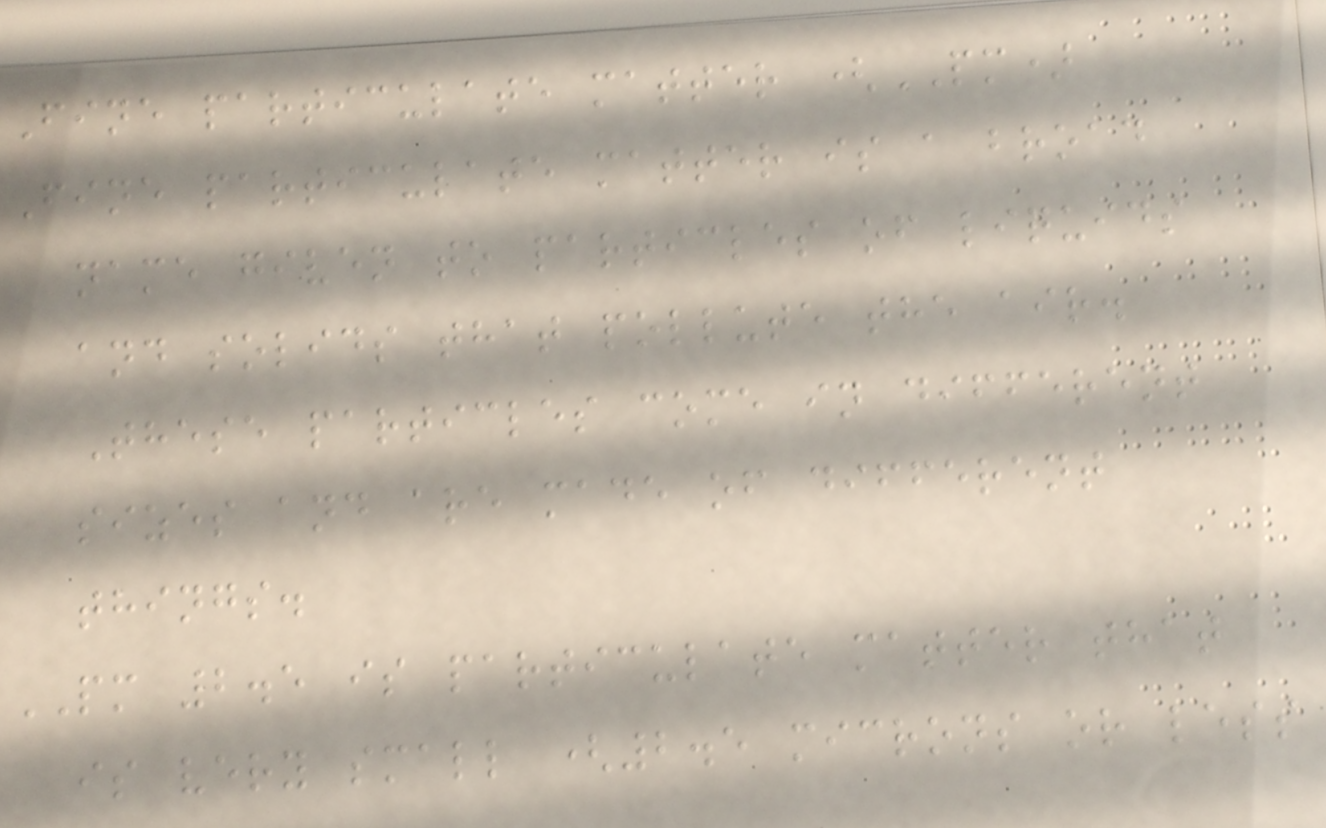Fine particulate matter (PM)
Fine particulate matter is a broad
name given to particles of liquids
and solids that pollute the air.
These particles come in different
sizes and are made of different
things.
PM 2.5 is particulate matter that
is very small (2.5 microns or less
